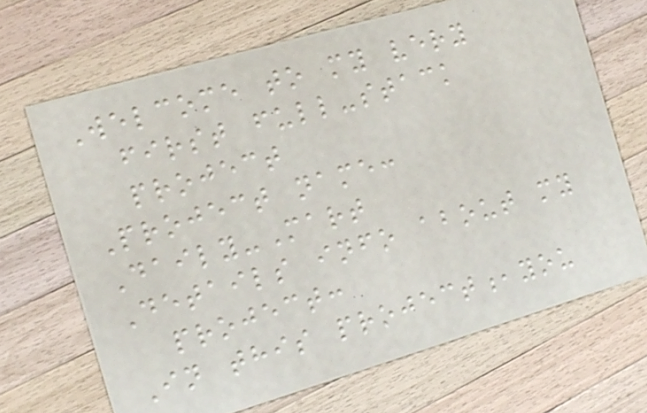Welcome to my very
first full-stack
project
Project name:
Daily-Mart
Details info about my
project:
In this project,you
